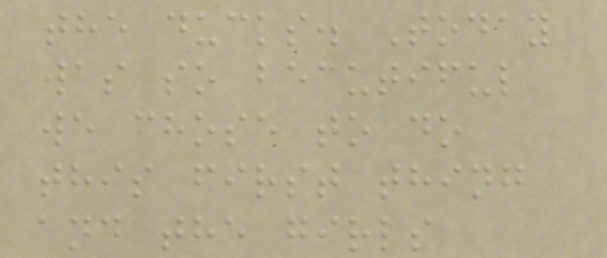the ducks. Today
was so beautiful
we chose to do
this first thing
and the girls
